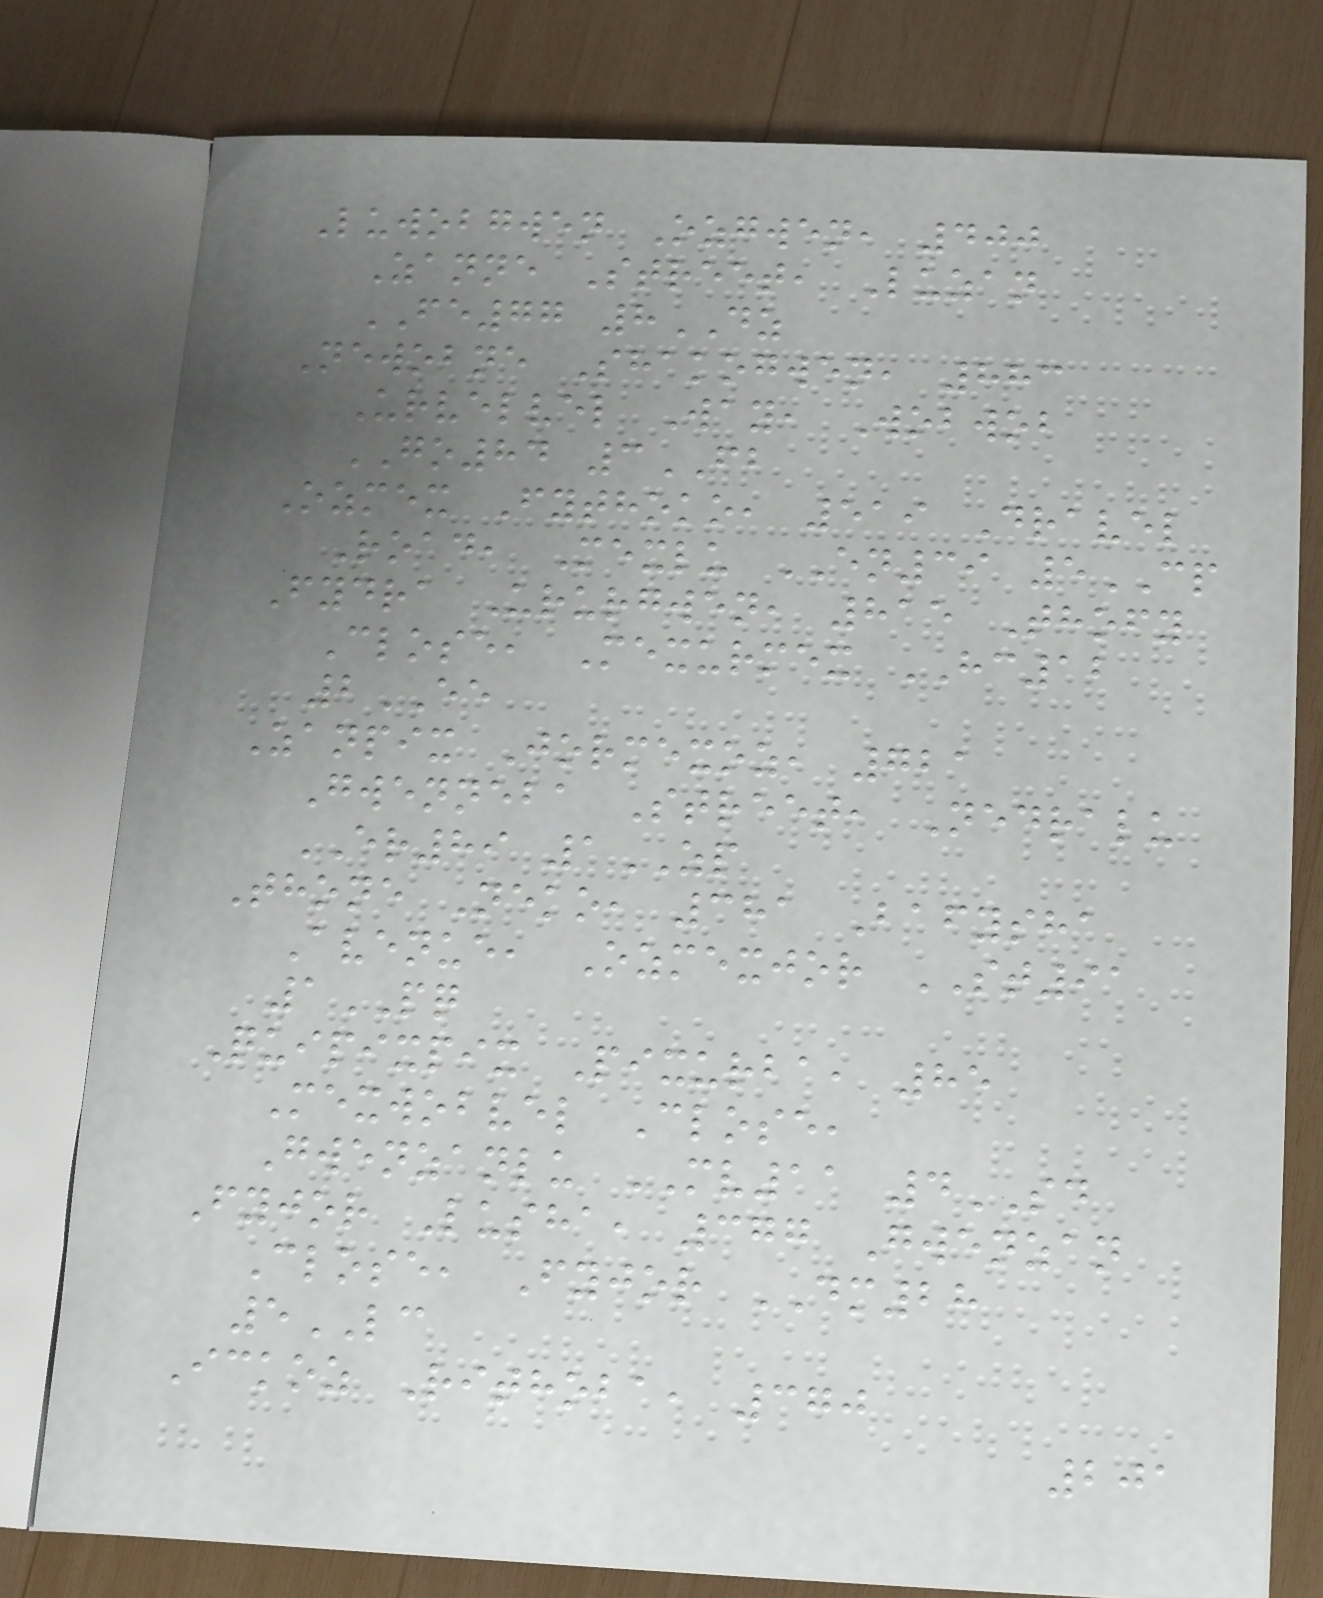Luwobgwen Ozgwen, 400
Zanne Street, Luzan
FE77 8DZ
Newobne Shakogwen, 883
Urvelvel Way, Wobwob
GO84 3FB
Ozmex Fythoko, 519 Dravel
Road, Mexlu EN39 5CP
Fydra Ururgwen, 815 Thofy
Close, Mexurmex HC12
2EE
Zanpix Jormexoz, 721
Gwenneba Street, Nedralu
ER89 1ZP
Thone Neko, 381 Bafysha
Avenue, Ozmexjor ST91
1PQ
Quipixpix Pixurba, 85
Mexwobvel Close,
Gwenzanlu MV11 4SD
Fyjor Lusha, 377 Gwenzan
Close, Fyjor DM28
5LC
Ickoz Rithoba, 370
201
